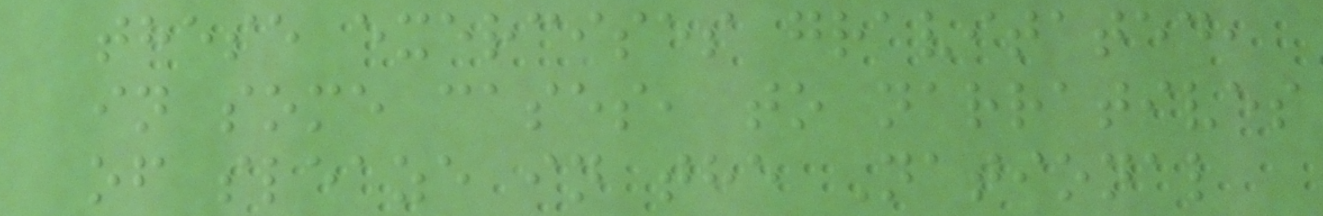these exercises gravitated,
in some cases, to narratives
of sleaze in the National
